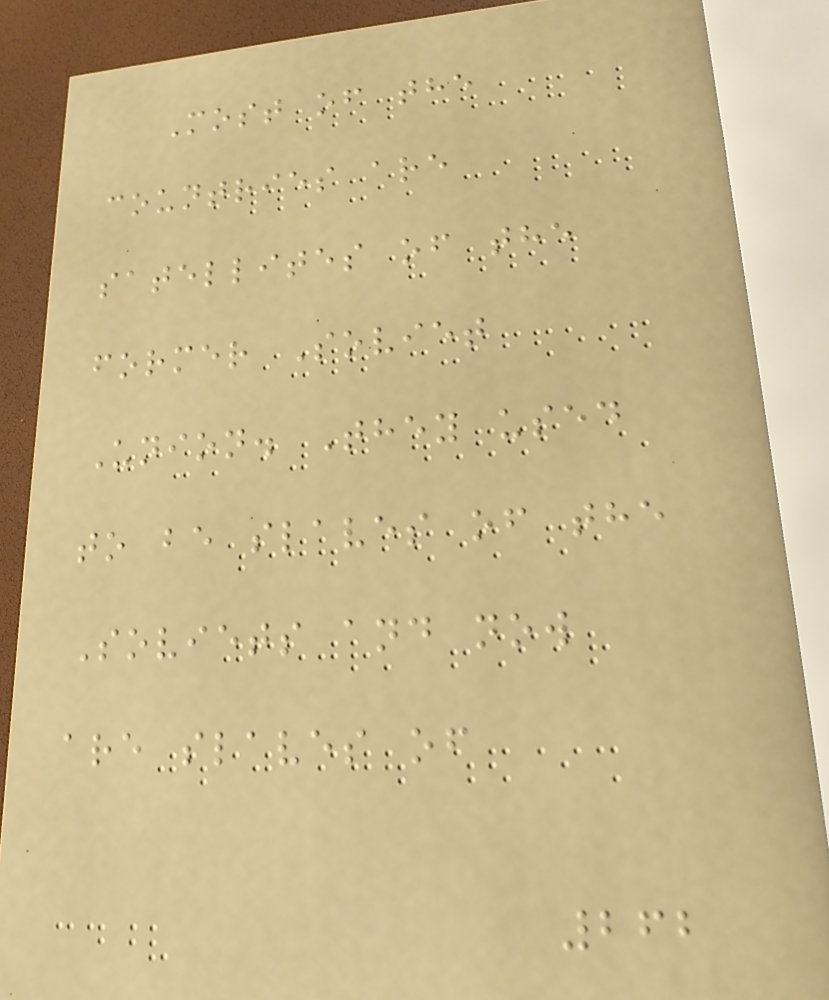Most of the
countries are
satellites of the
former Soviet
Union. They used
to be slaves of the
Soviets and now
are slaves of
262
